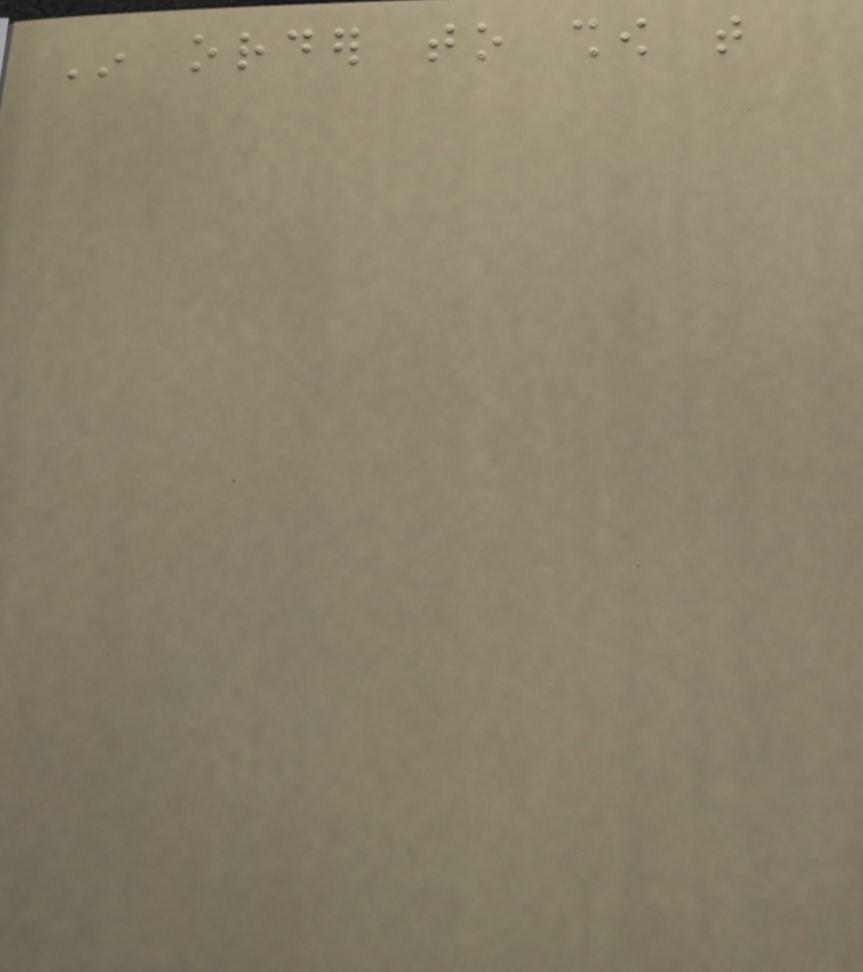In order to show that
